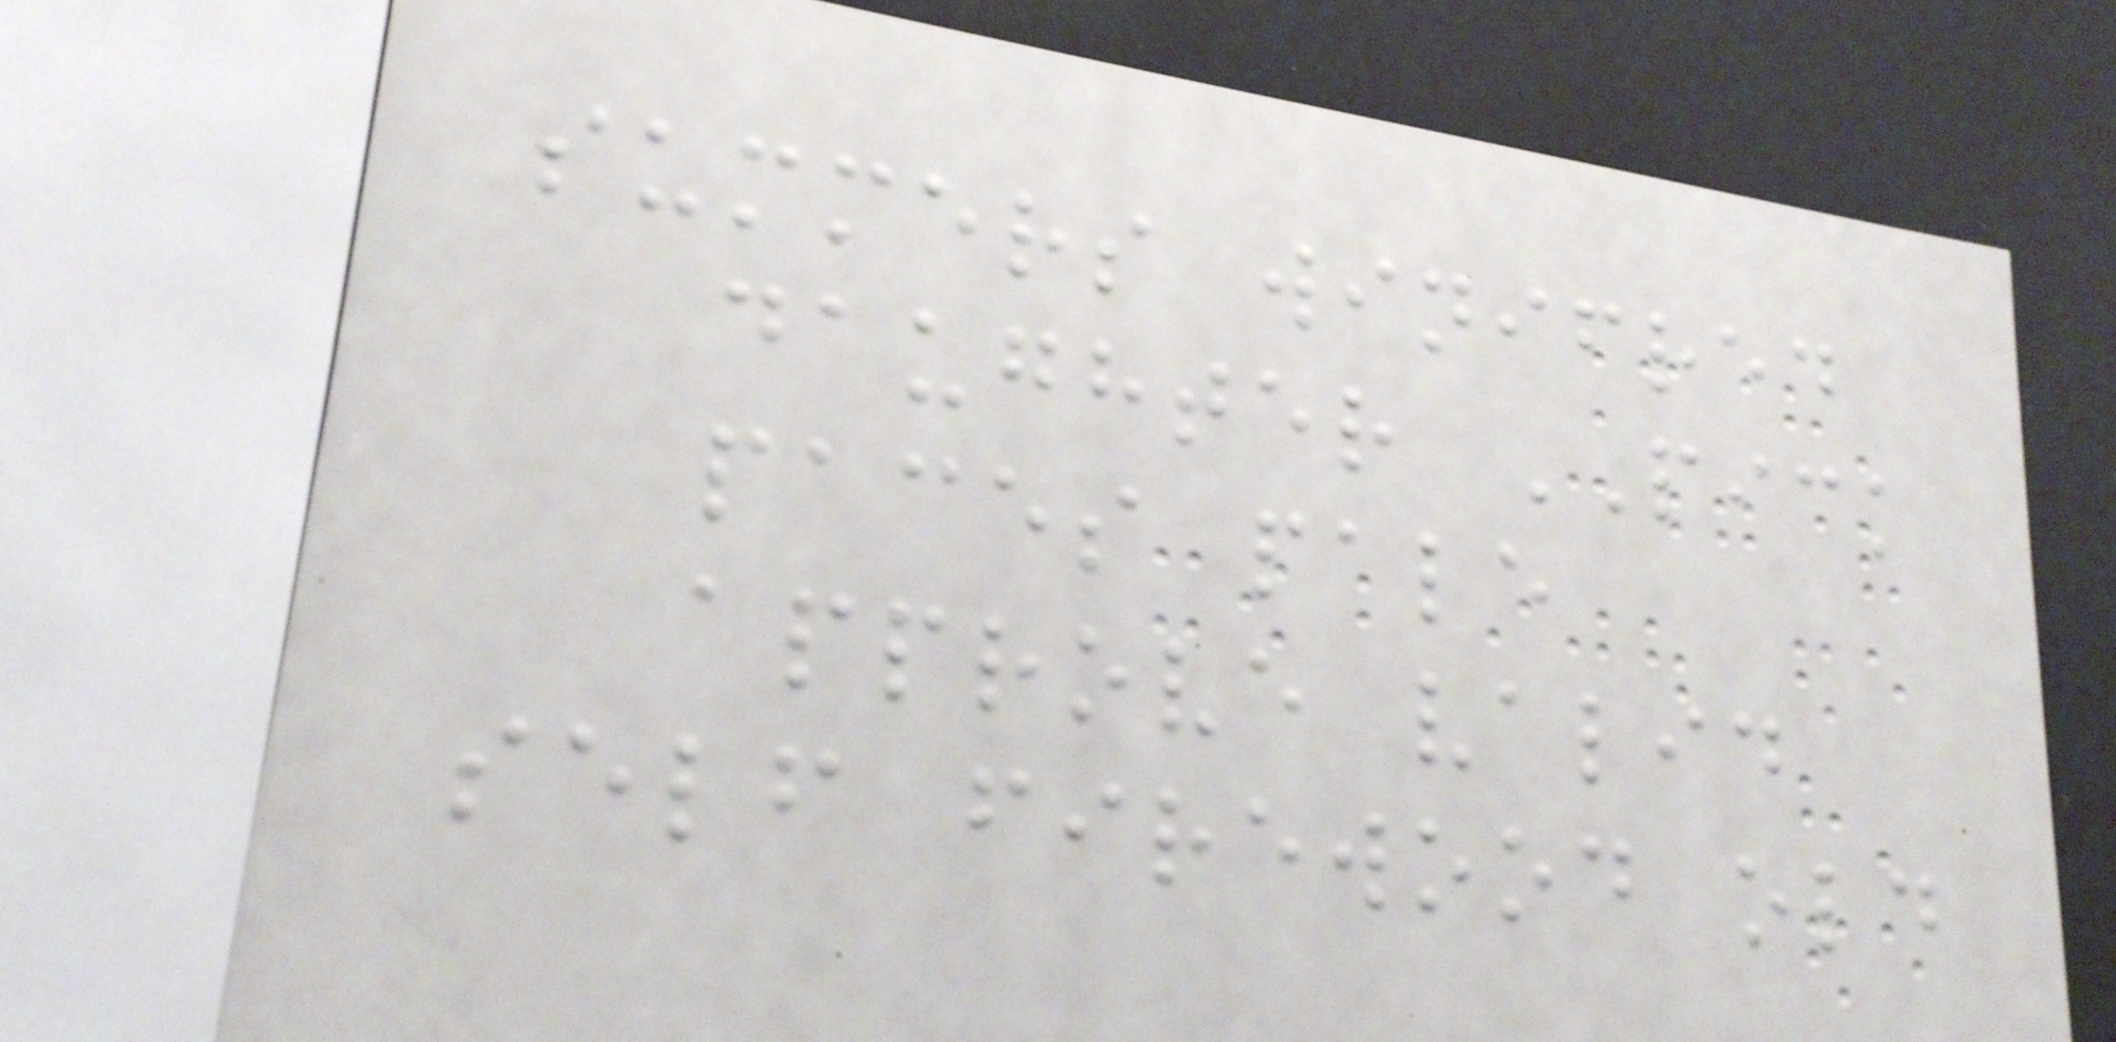summers winifred
daughter PICK
paces pale
approve valid
self firewood old
